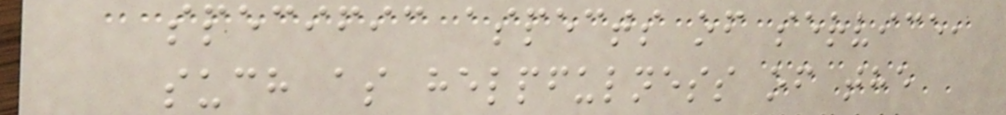specific aspects of service,
such as helpfulness of the
